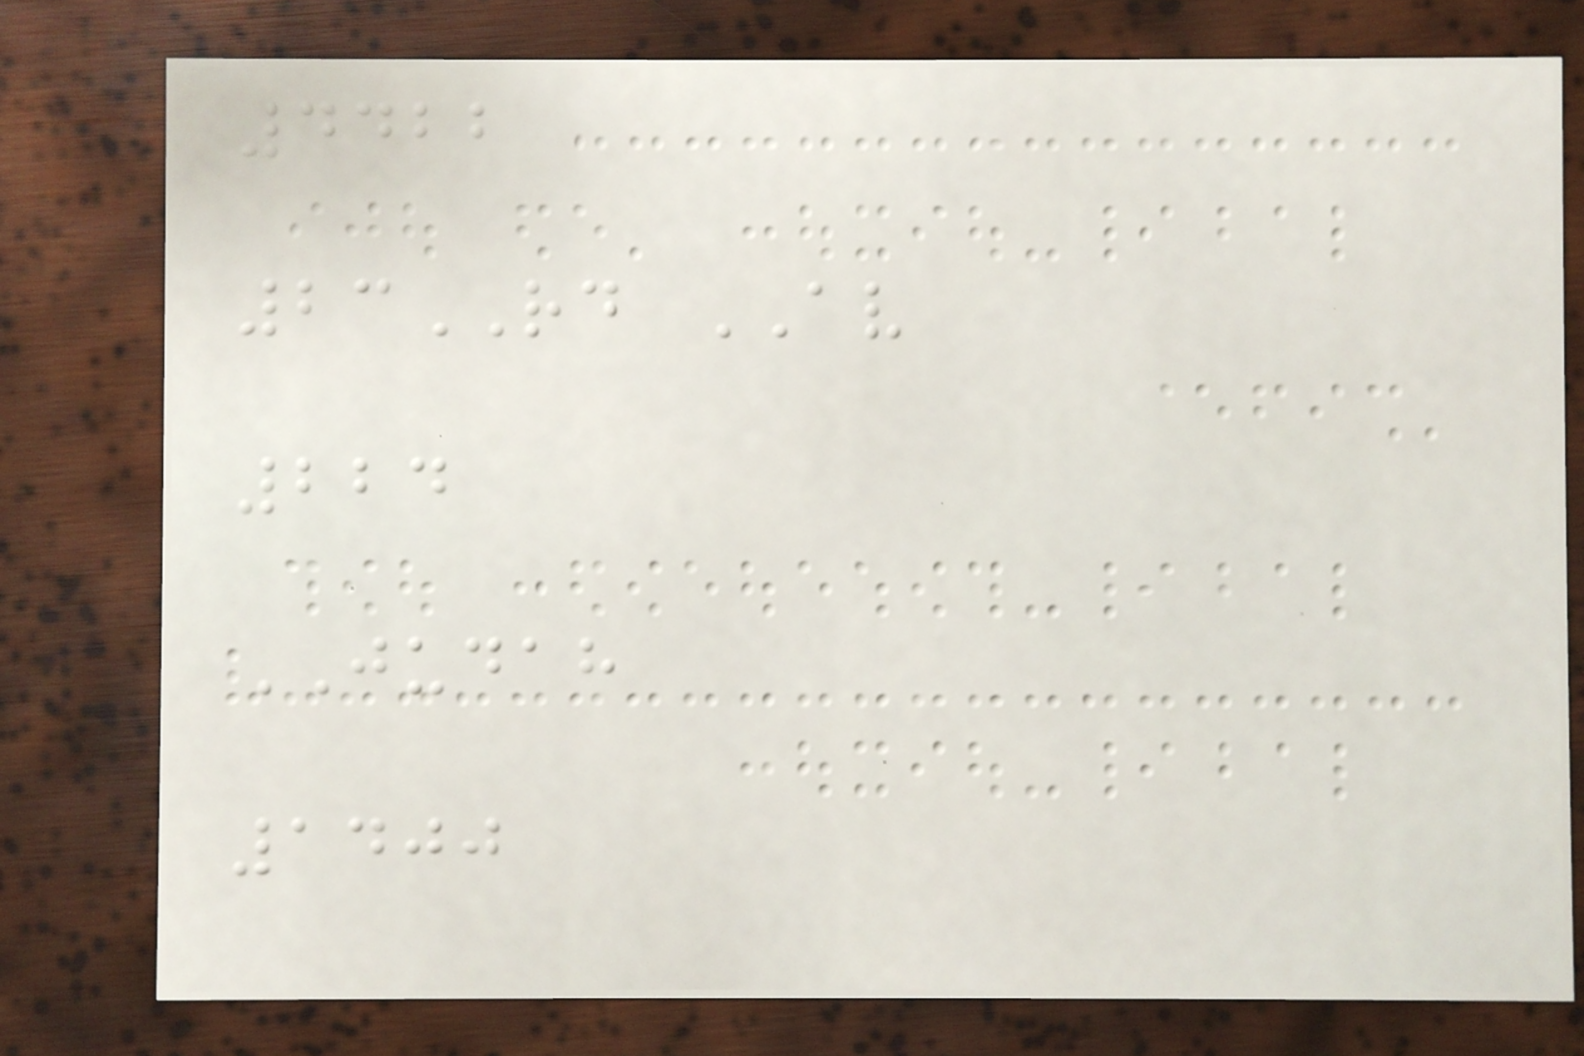4422
23RD AV
224
JUDAH
1400
